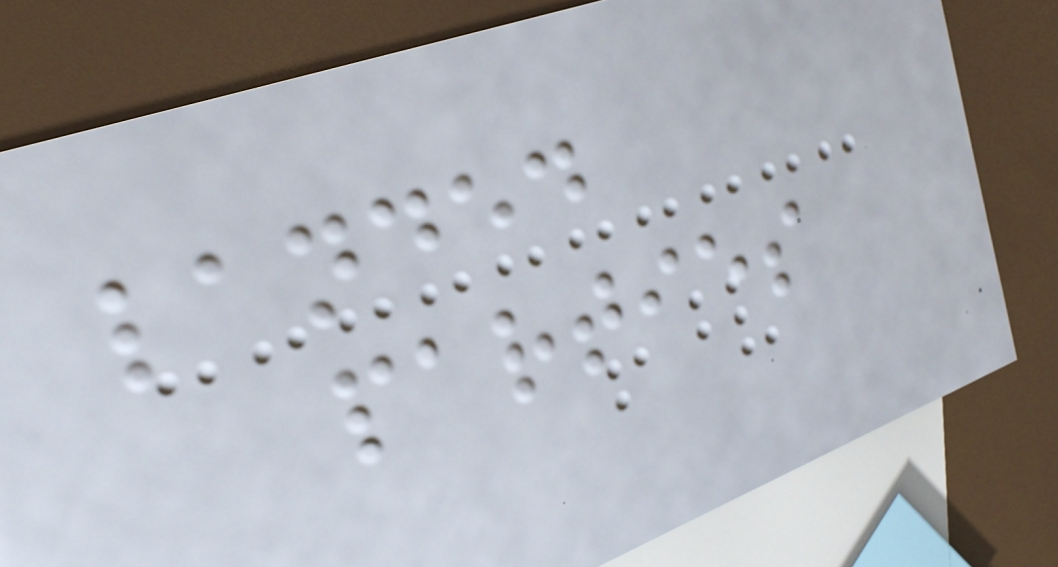landed
parties
